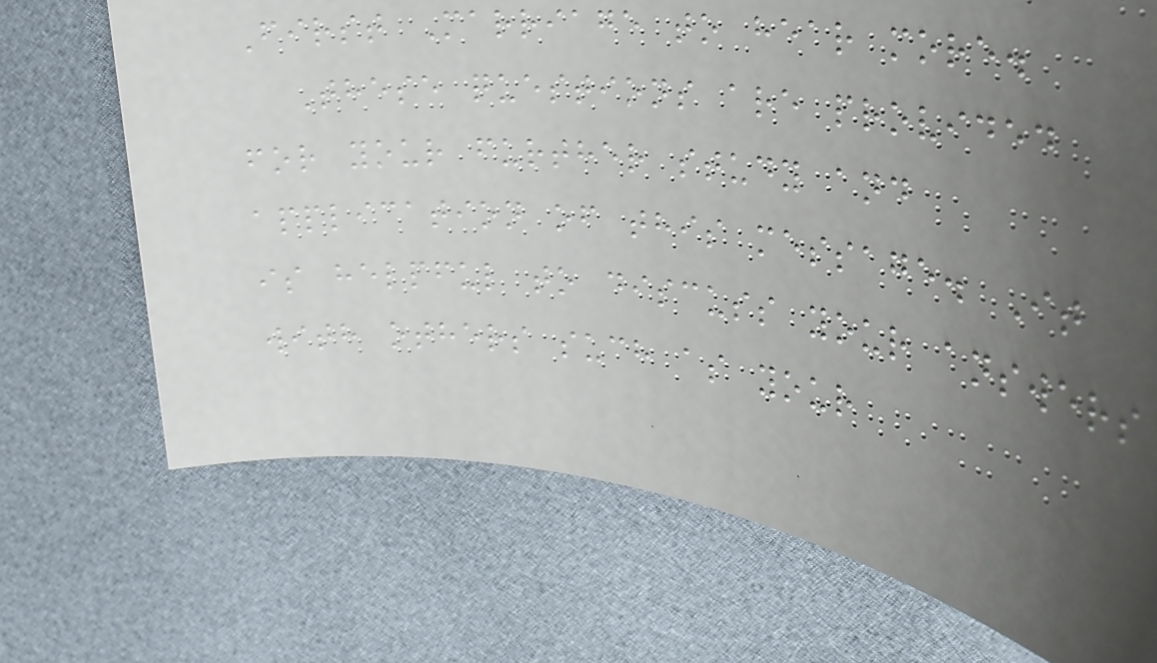First Marriage to hear more.
These questions are provided
for your further study and
application of this message. It
is helpful to discuss your answers
with others such as your
